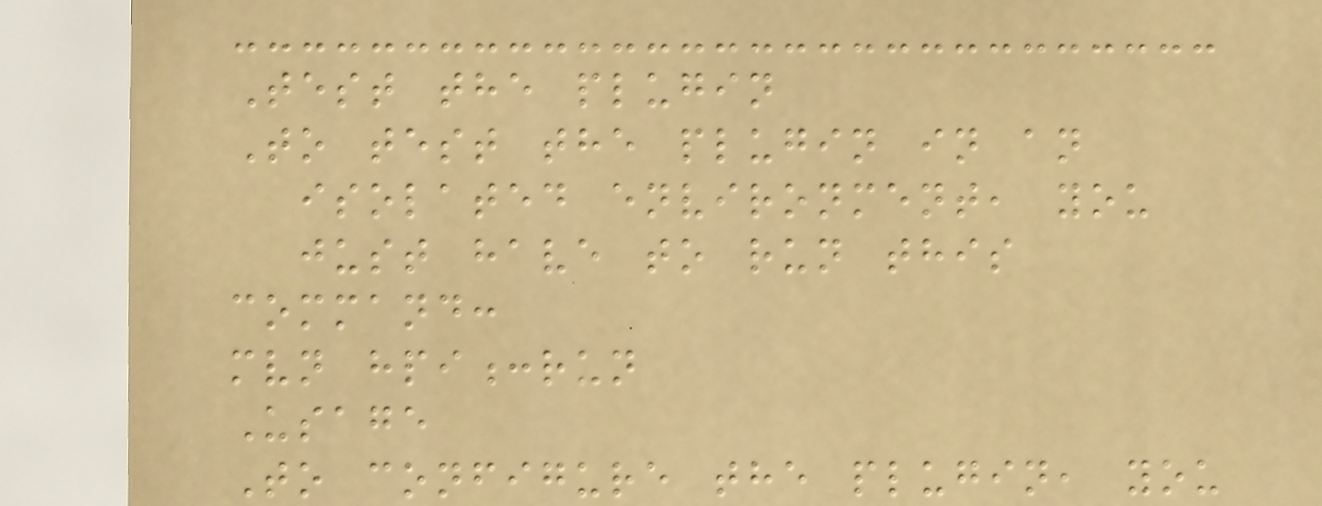Test the plugin
To test the plugin in an
isolated environment, you
just have to run this
command:
mvn hpi:run
Usage
To configure the plugin, you
